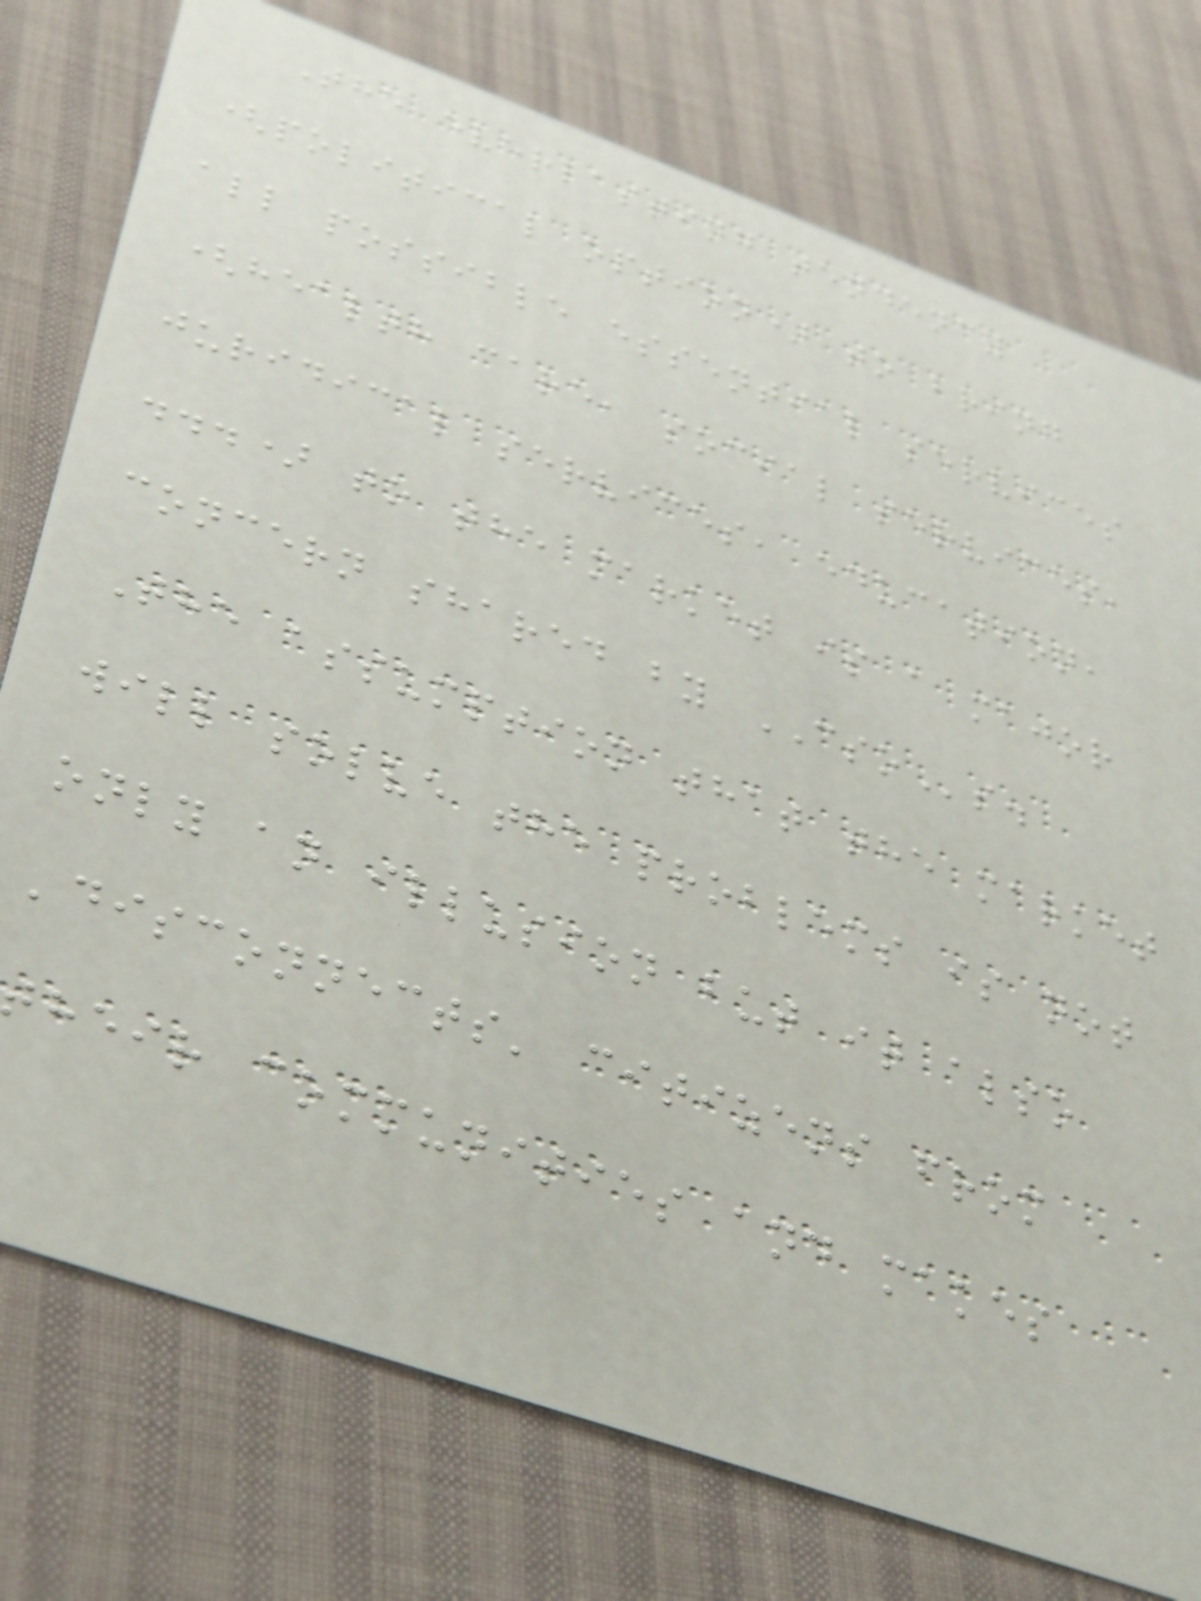The everlasting tendency
(political option) to bring
all possible essential services
(health care, social services,
juridical services, education,
...) to the market is a major
concern shared by CSOs.
The assumption that the market
will solve the problems is not
only an illusion but it also
'disconnects' citizens from
heir communities and makes
